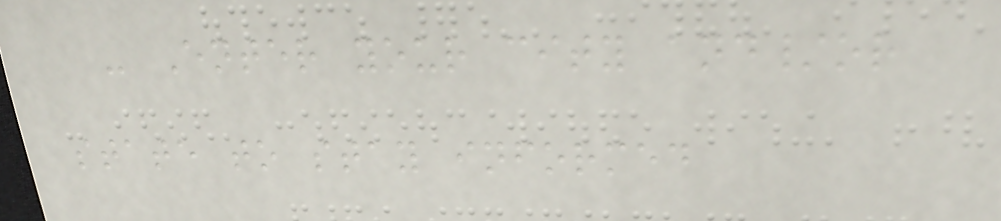- Enter your city and/or
state to stay informed
